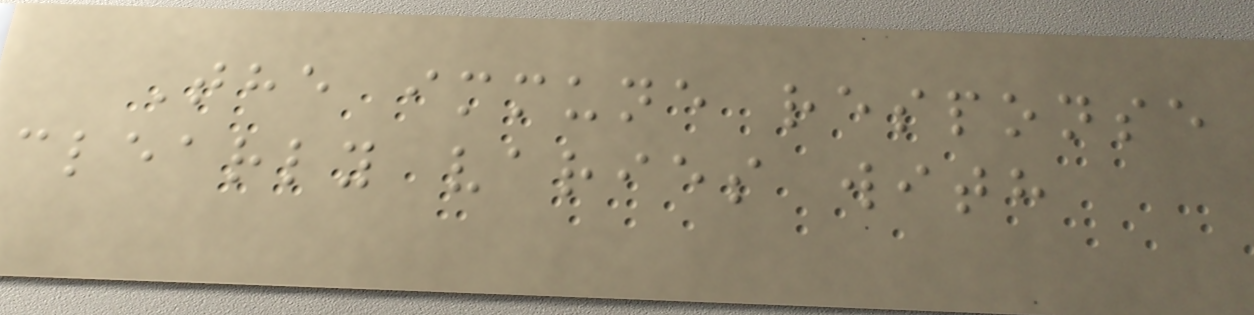The immune response
clearly varies with
